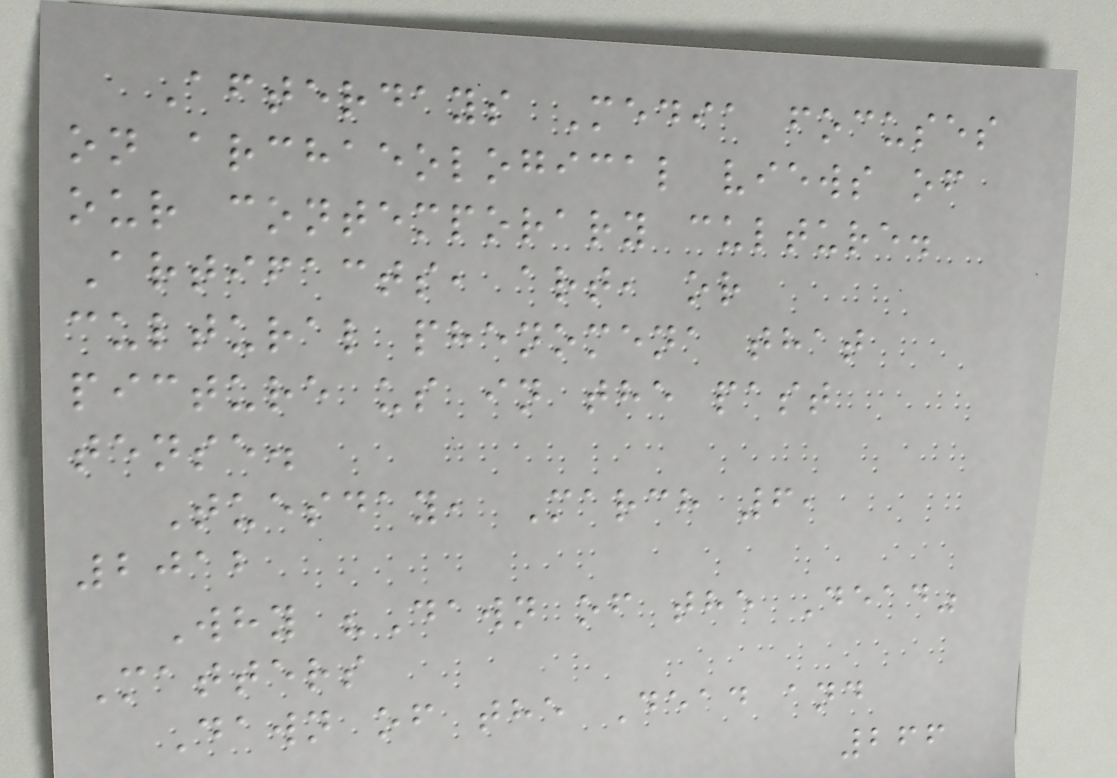Afterdays Media focuses
on archaeological views of
our contemporary culture.
Artifacts, art, or
cultural phenomena that
picture us in the past
tense.
Tuesday, March 6,
2012
Why "Dawn of the Dead"
Matters
Dawn of the Dead and
266
